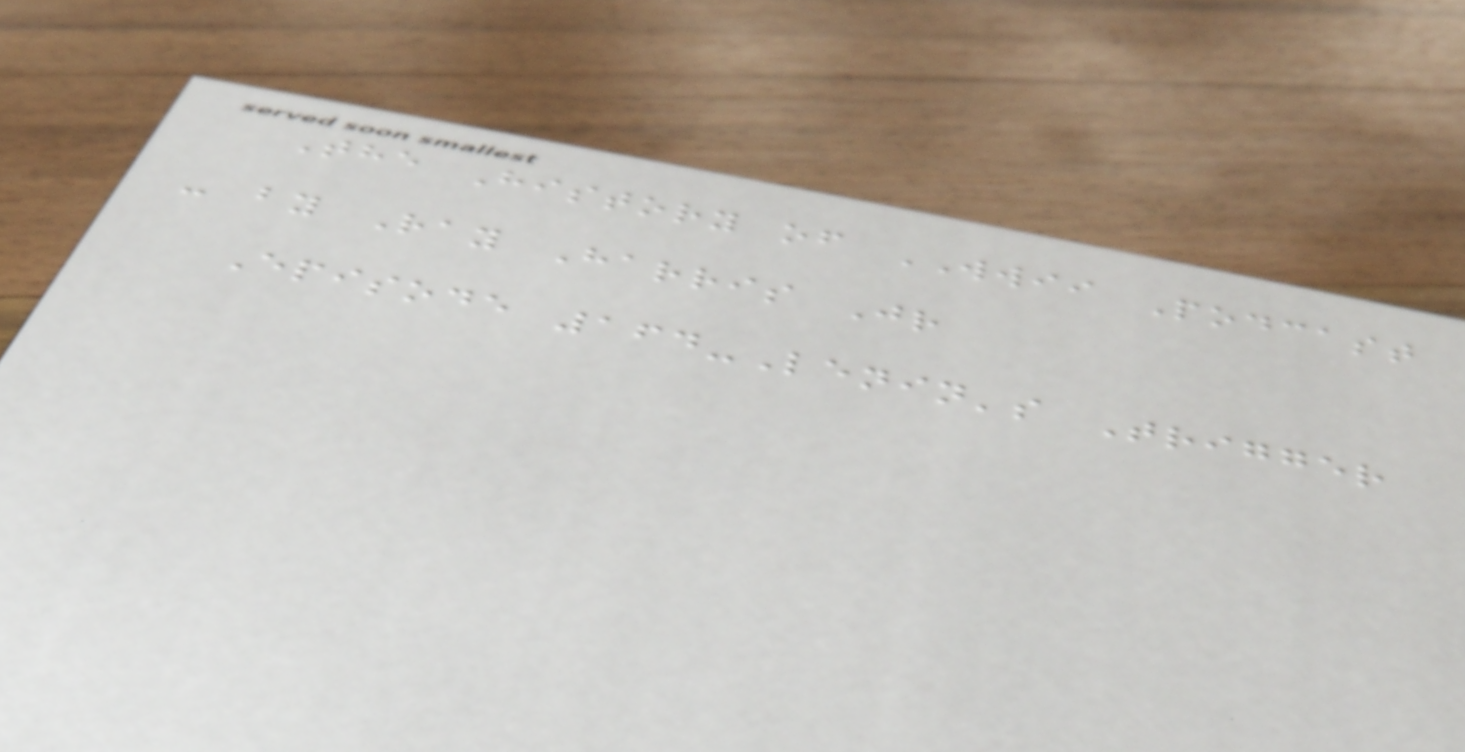The History of WWII Podcast
- by Ray Harris Jr
Episode 164-Lenin's Trigger
